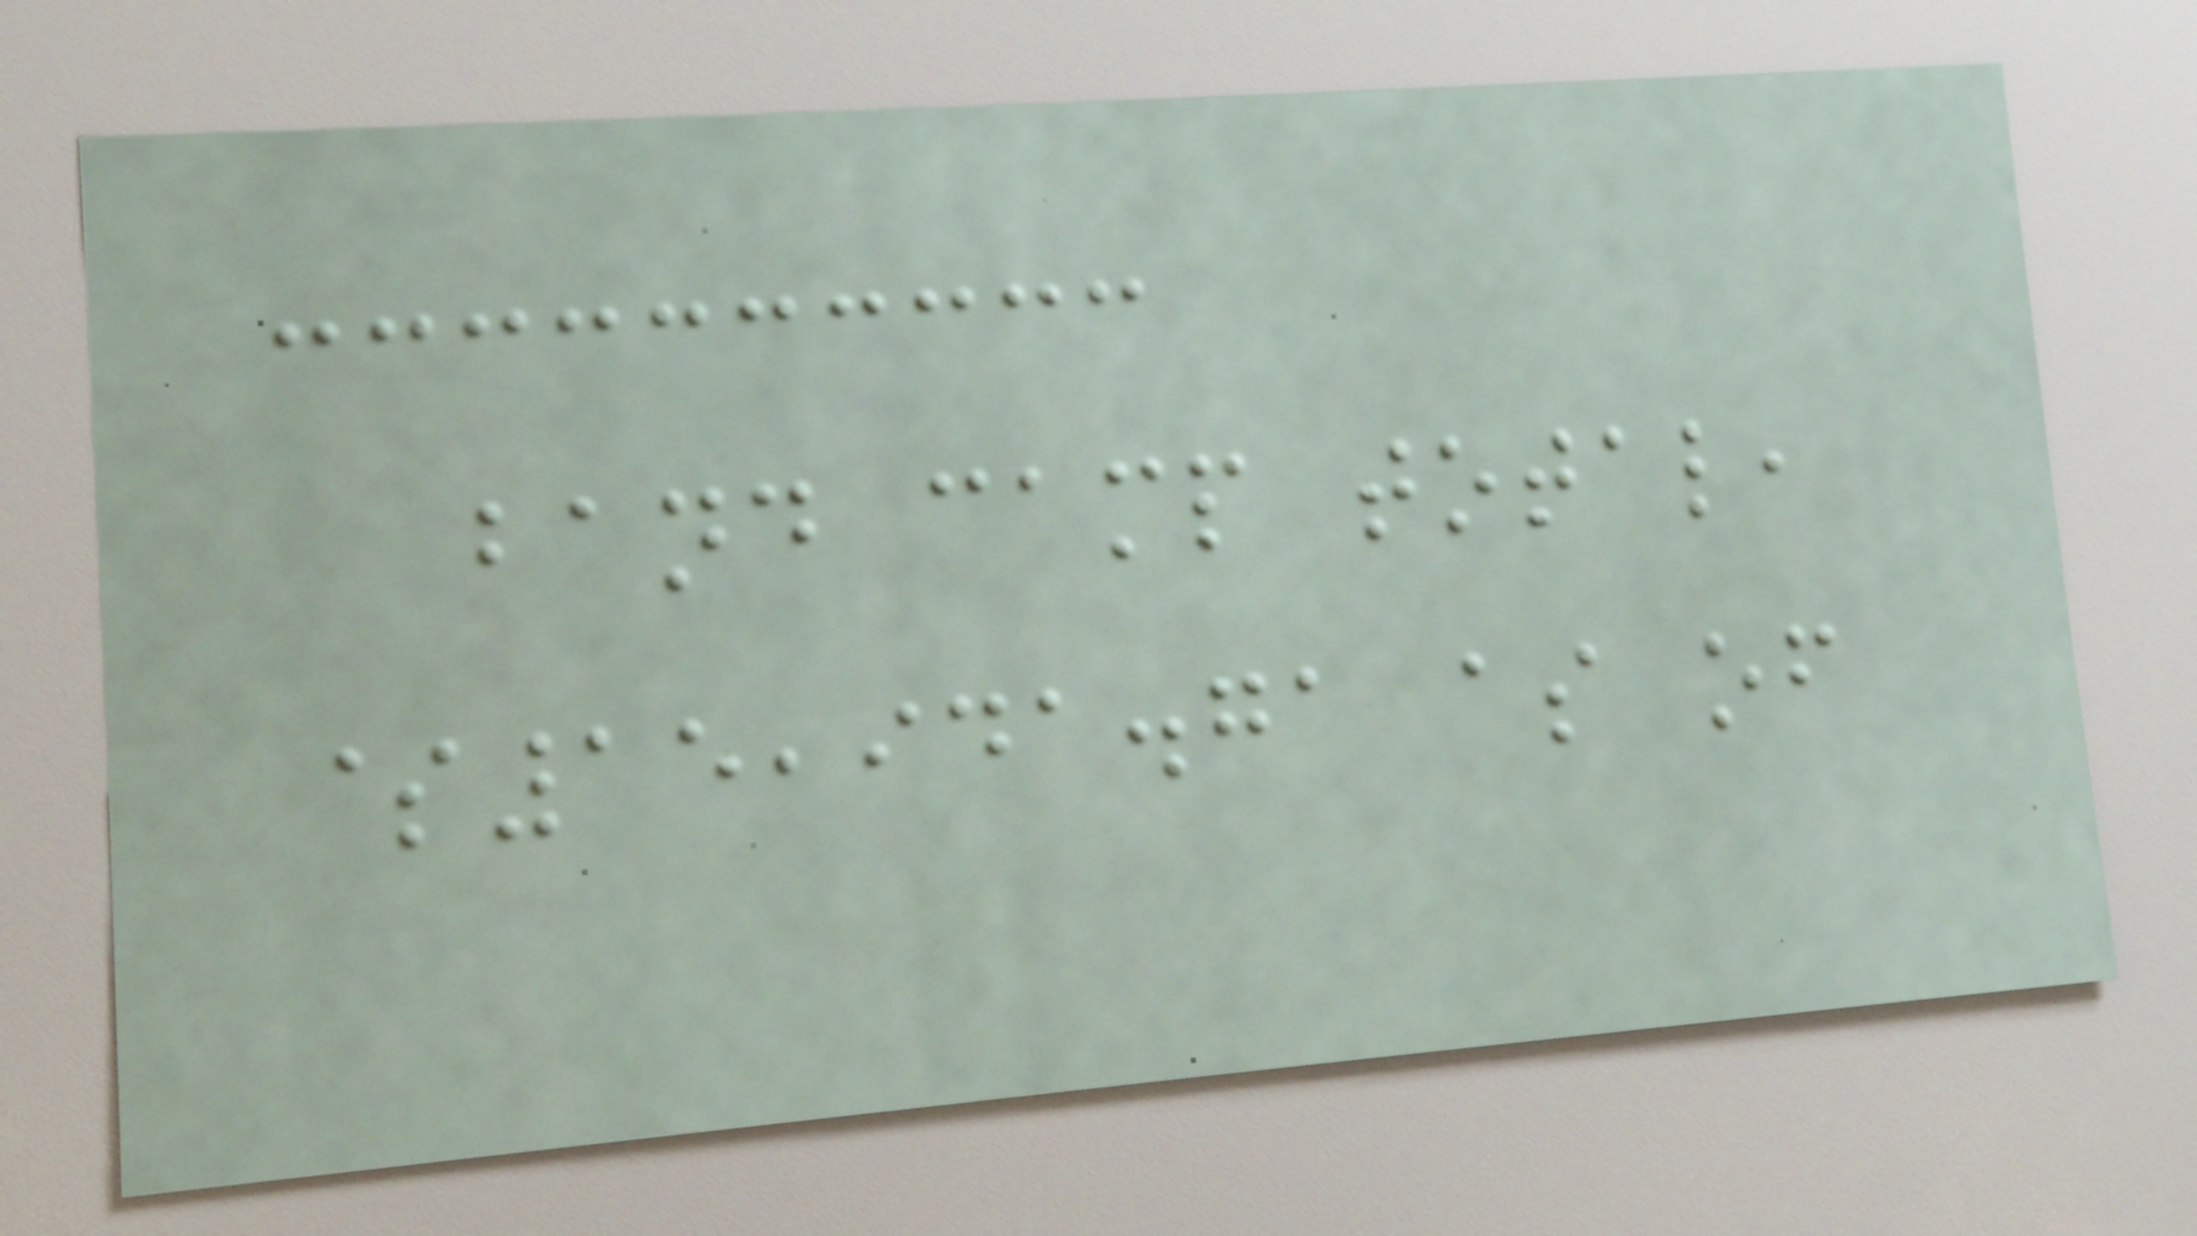band camp total,
$15,941.71 as of
